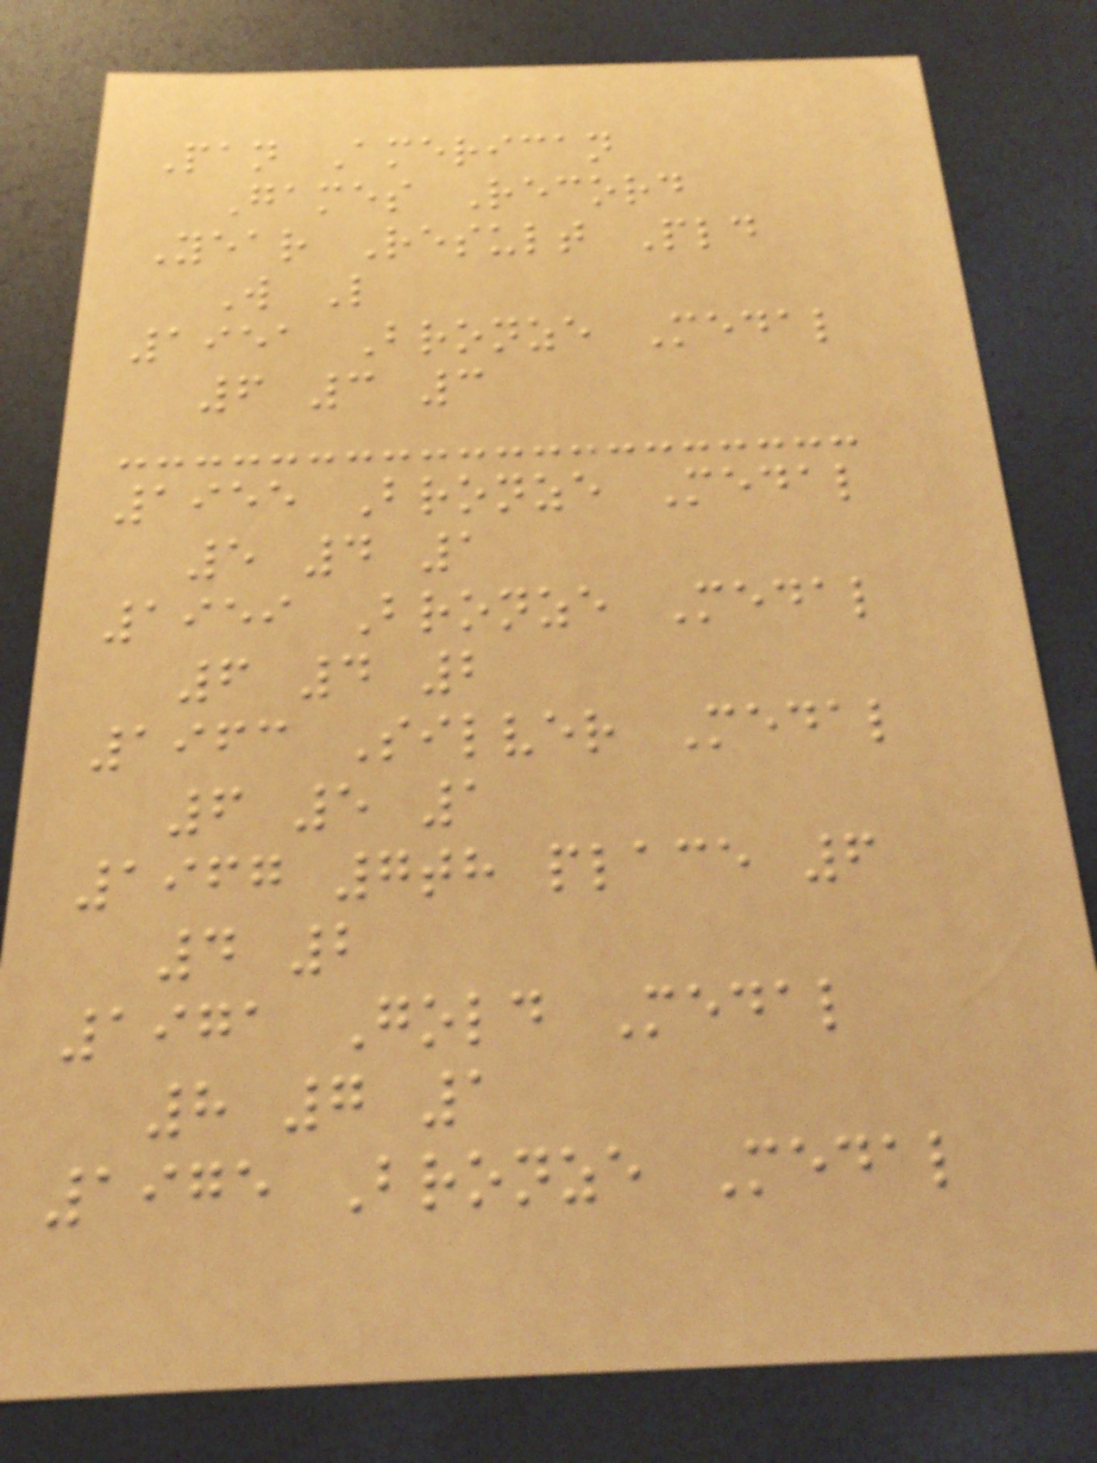Pan American
Games Record
Year Result Pld
W L
1951 Bronze Medal
6 3 3
1955 Bronze Medal
5 4 1
1959 Bronze Medal
6 4 2
1963 Silver Medal
6 5 1
1967 7th place 6
4 2
1971 Gold Medal
8 7 1
1975 Bronze Medal
